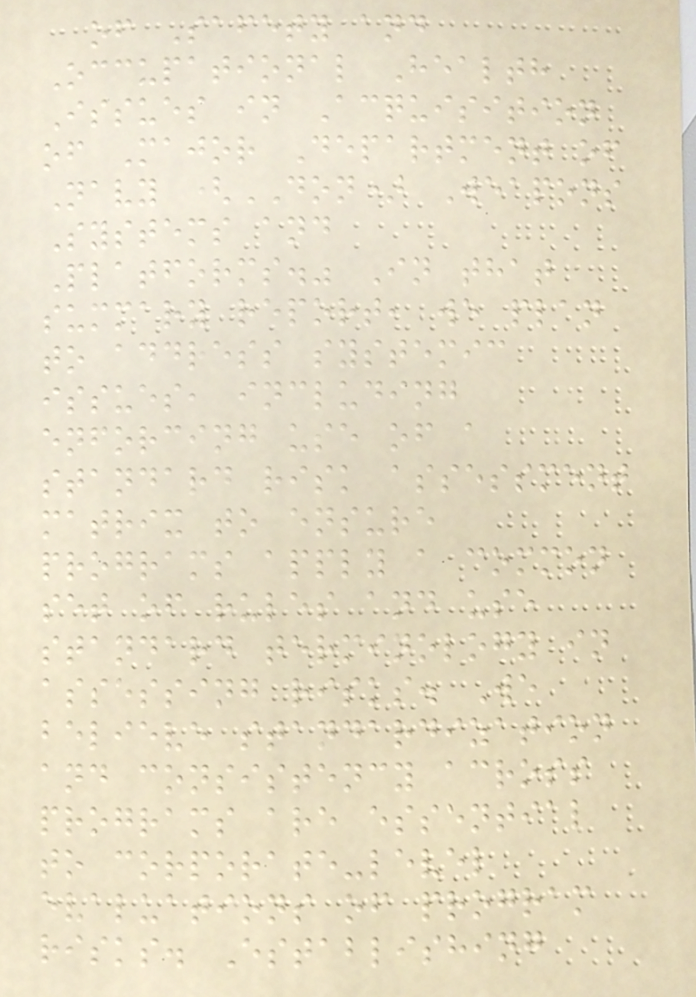of Safety and
Occupational Health
Issues in Acquisition
of Major Department of
Navy (DON) Weapons
Systems and
Platforms." In that
summary report, we plan
to address systemic
issues, including
enforcing use of a
standard risk assessment
matrix to ensure
programs apply a common
set of rules and use
standard terminology in
assessing risks. We
believe standardization
and consistency across
programs are essential
to corporate-level
evaluations of program
risks. Establishing
